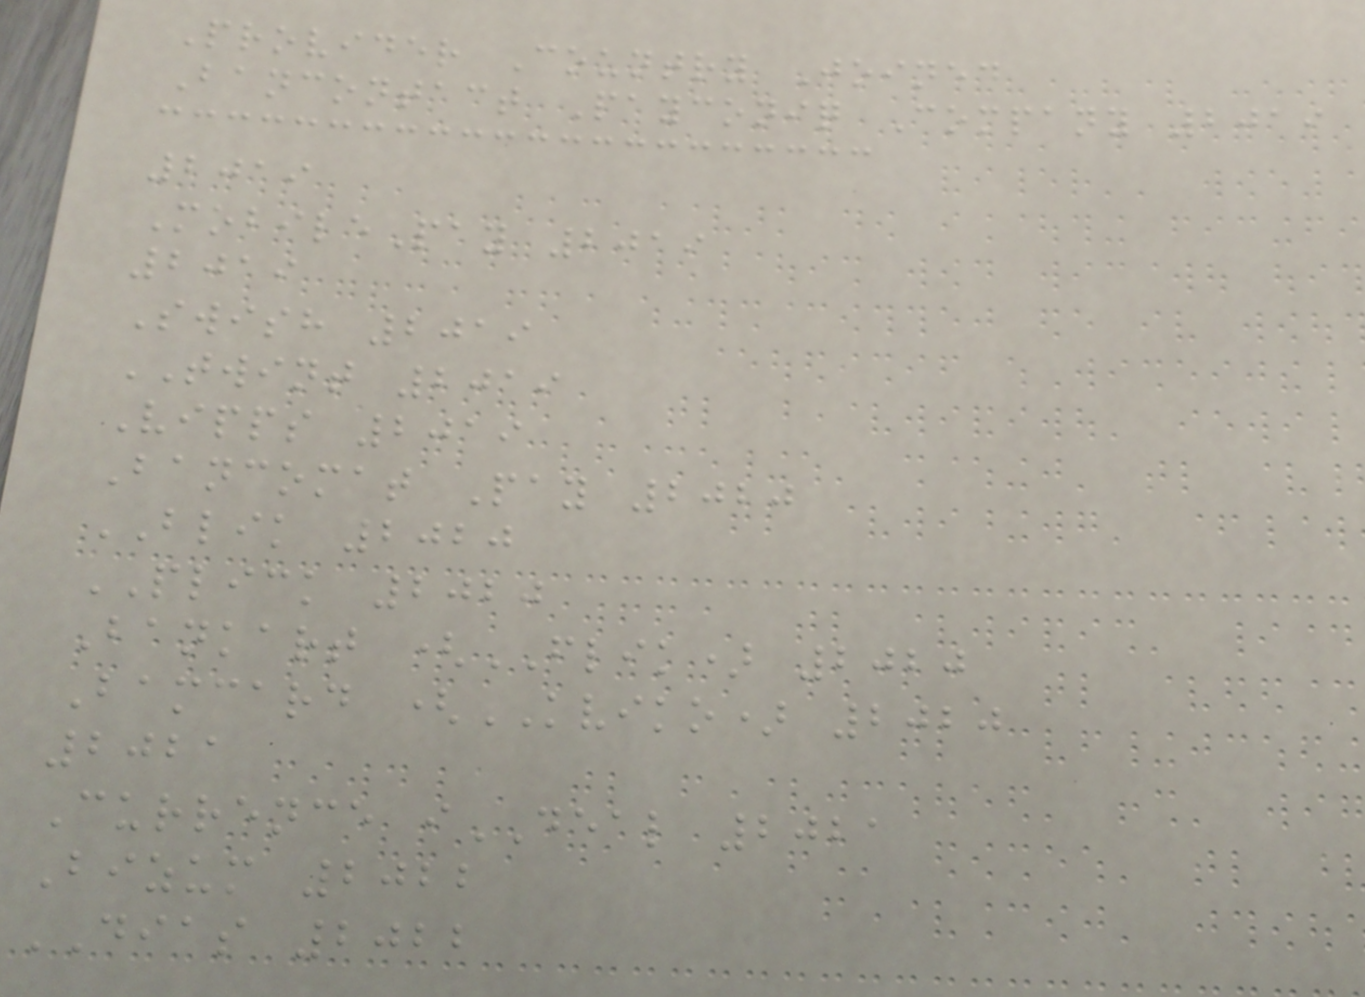Provider Country Joined
Bancontact Payconiq Company 2019
2019
MobilePay 2019
2019
Swish 2019
TWINT 2019
Vipps 2019
Bancomat Pay 2020
BLIK 2020
PLICK 2020
Bankart (FLIK) 2020
Bamcard (KVIKO) 2020
2021
Currence iDEAL 2021
Bizum 2022
DIAS 2022
